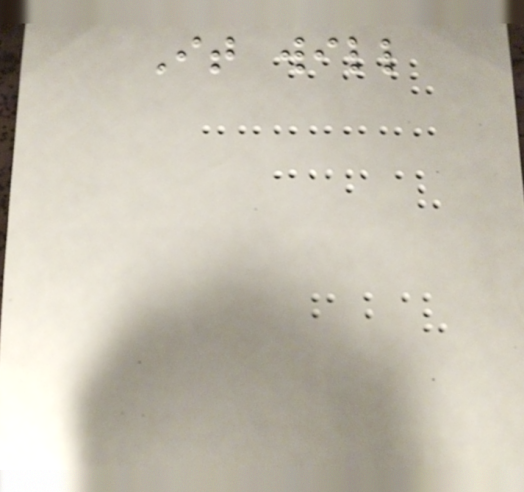It will
